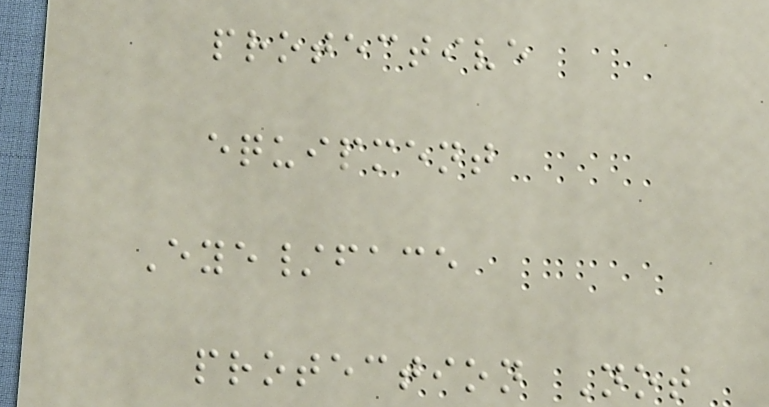protective
equipment
Eye/face
protection Not
